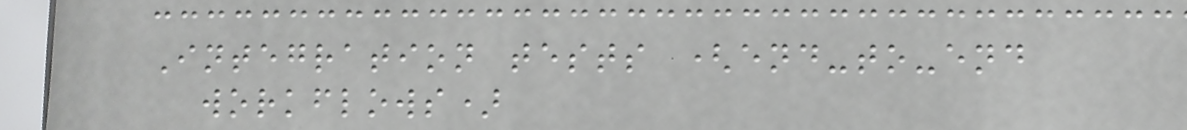Integration tests (end-to-end
workflows)
